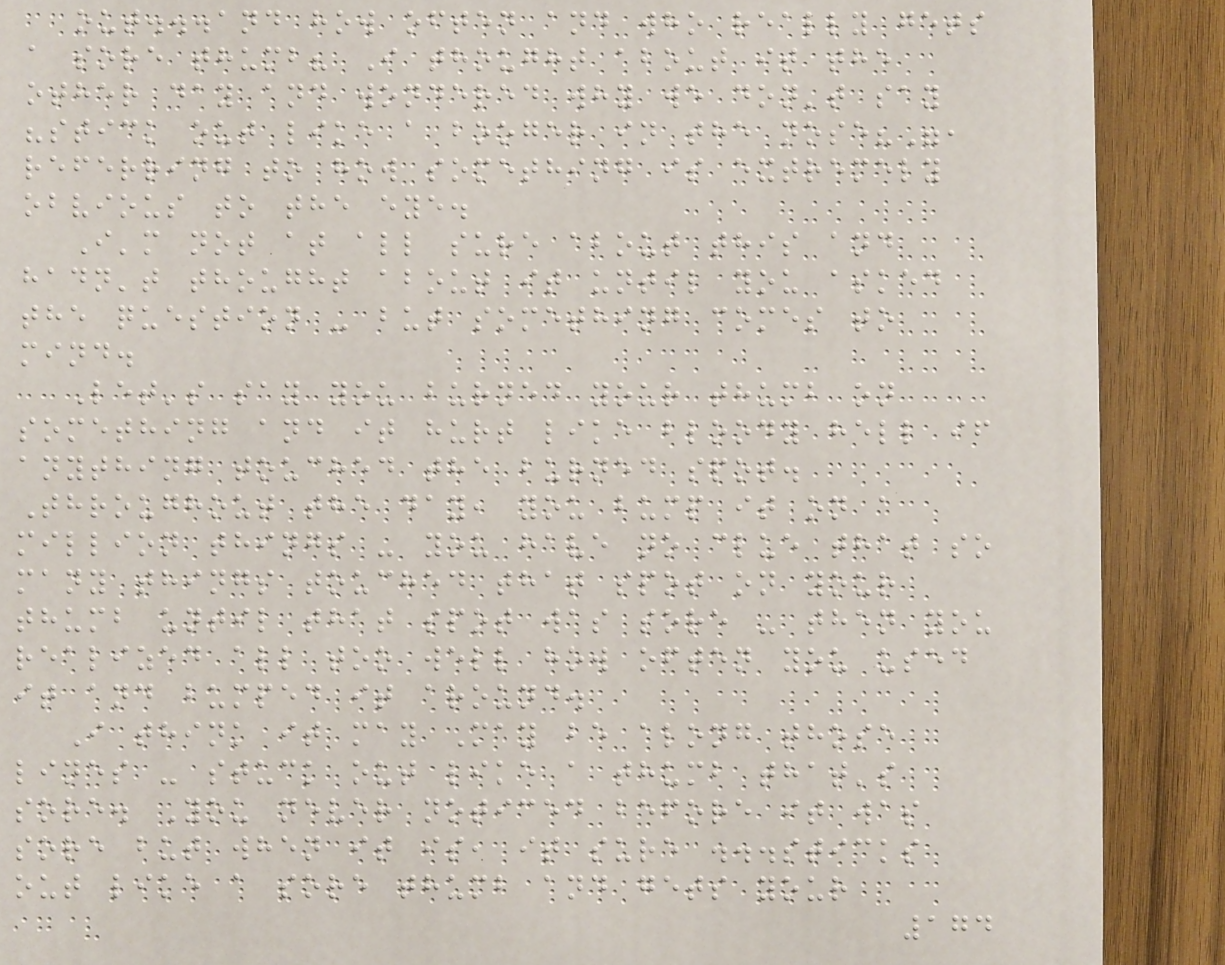out...and how often and who really gets
a sore thumb? I thought about it the
other day and wondered why we don't say
"stick out like a booger in the nose?",
referring to how something is extremely
obvious to the eye.
I'm not at all sure about this and
hadn't thought about it until you asked
the question - but something comes to
mind.
Let's say you burned your thumb on
something and it hurt like bloody hell if
anything touched the burned spot.
Throughout the day, you bump it on a
million things - you have no clue that so
many things touched that spot on your
thumb until that spot was sore - then you
realized all too well how often you used
it and bumped it around.
I think it may May be along those
lines - stuck out like a thumb that's
sore. You never noticed before it was
sore but when it is, it sure ...sticks
out like a sore thumb and gets your
174
